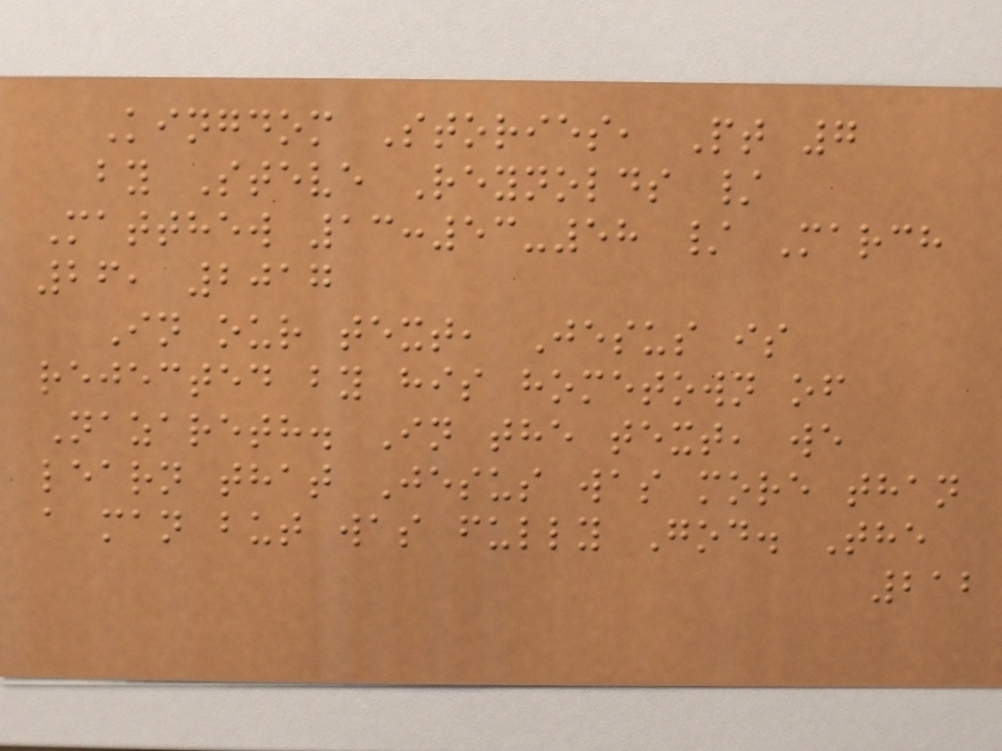Kingdom Stories, Pt 7
by Steve Reynolds /
Matthew 13:53-58 / March
26, 2017
In our text, Jesus is
rejected by his hometown of
Nazareth. In the text, we
learn that Jesus was more than
a man but was fully God. The
212
